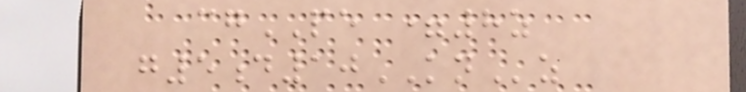cgPE =8z
g5d10KNz
